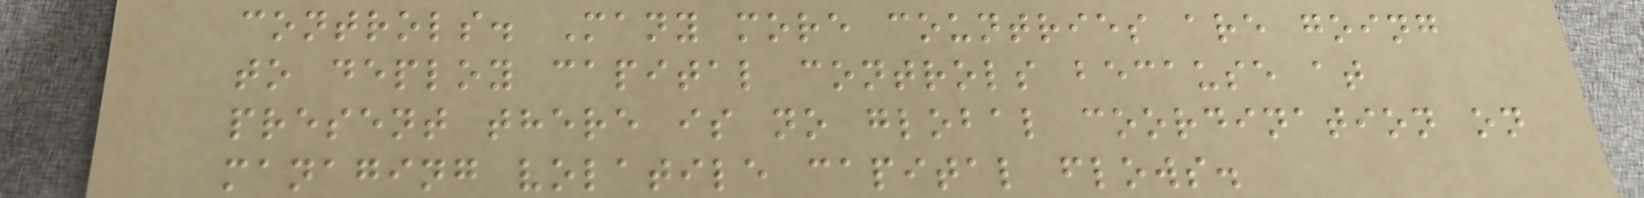controls. Many more countries are going
to deploy capital controls because at
present there is no global coordination on
managing volatile capital flows.
